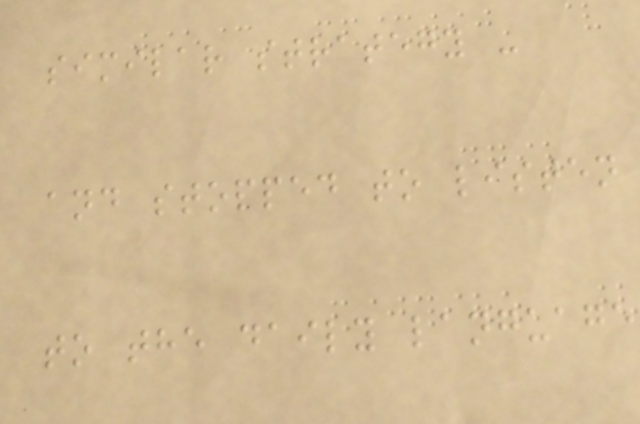similar strategy -
and stopped to listen
to the daily language
